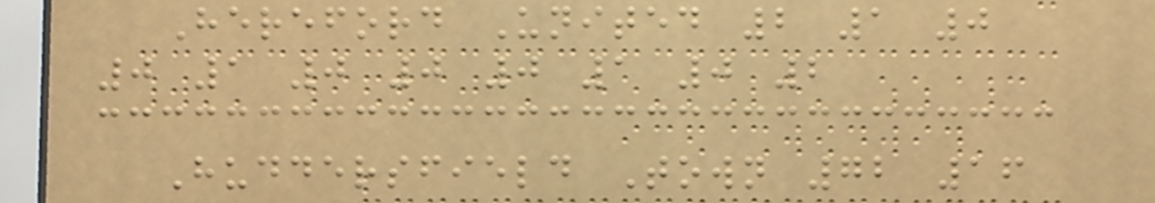Hereford United 2 1 0
0 1 0 0 0 1 0 2
Huddersfield Town 72 16
